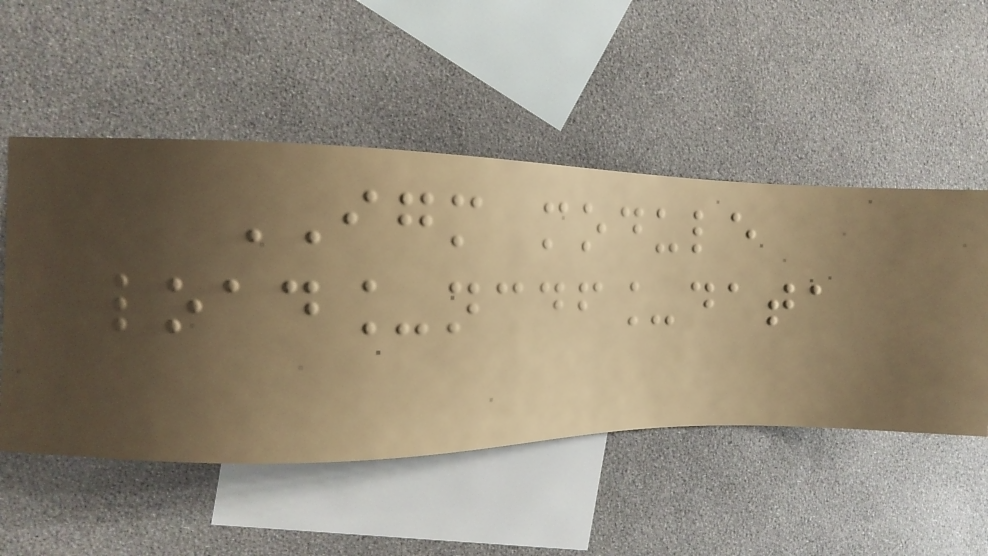IGM module
load_ncdf_data
